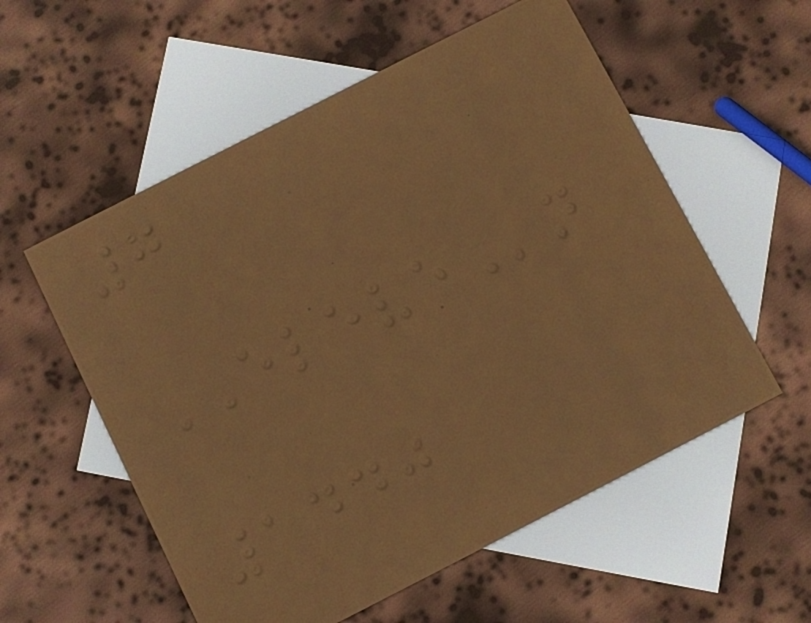7
ELEVEn
1440
